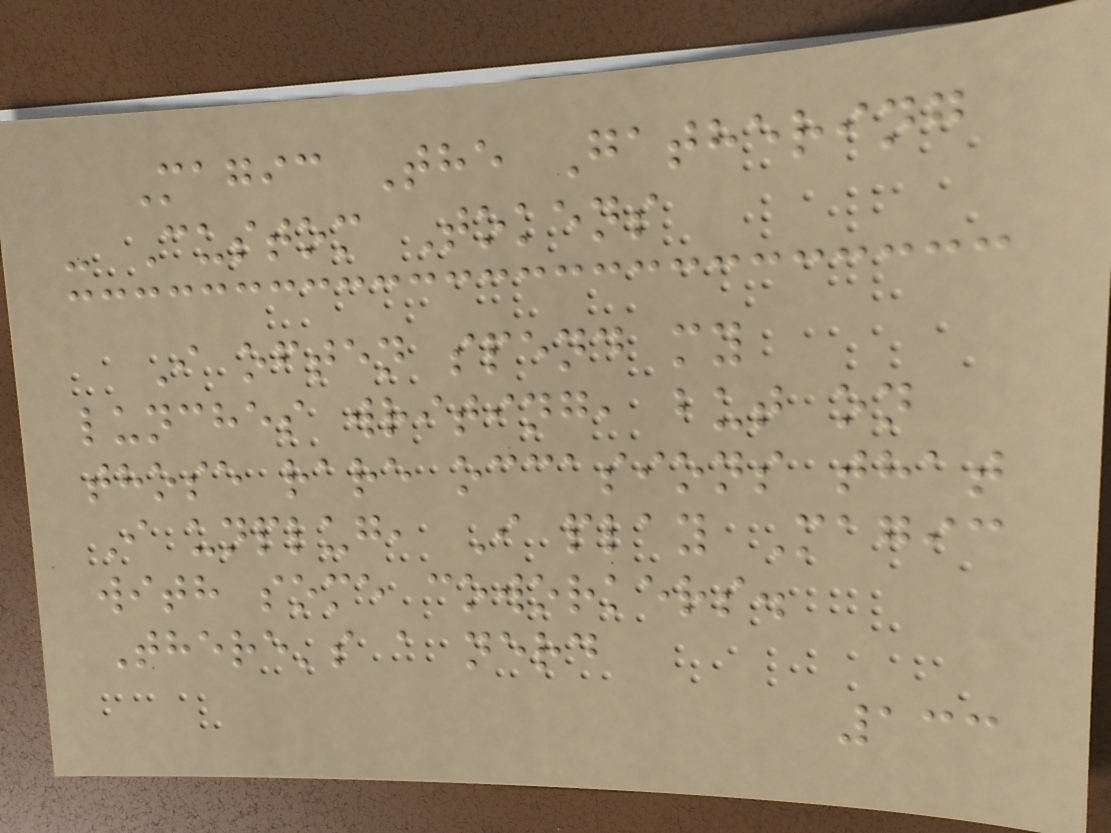Magic The Gathering
- Custom Tokens
I often spend my
lunches writing, but on
those rare occasions that
I unplug, I play Magic
with some coworkers.
There's a nerd
133
